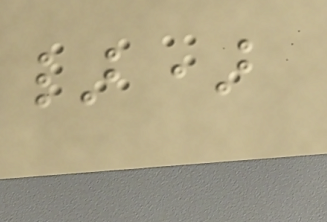})
